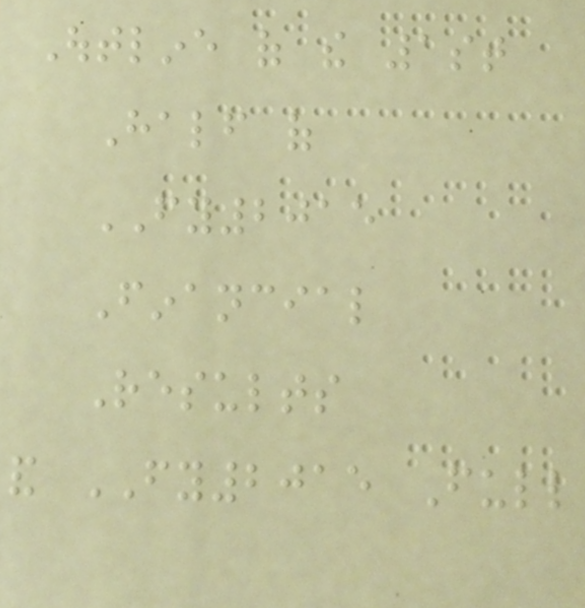Outline of the 1st
Half of
FY2015
Financial
Results
and FY2015 Full
